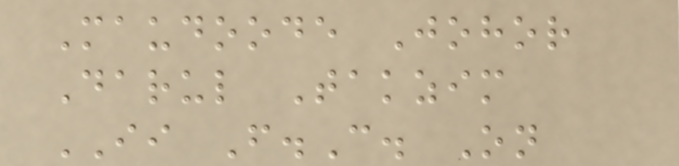Maudoode Johor
Darul Takzim
II F.C. On
